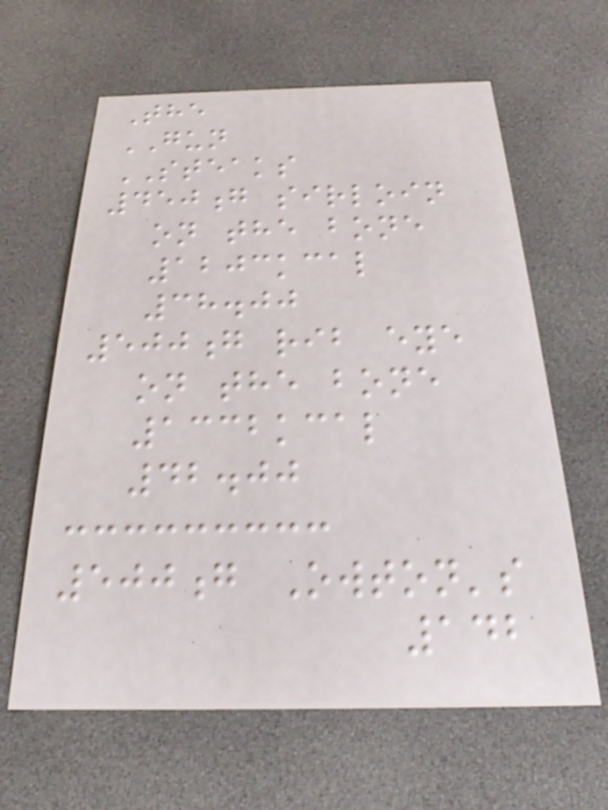The
GUN
STEAKS
450g sirloin
on the bone
1203kcal
38.00
500g rib eye
on the bone
1332kcal
42.00
500g Owton's
142
